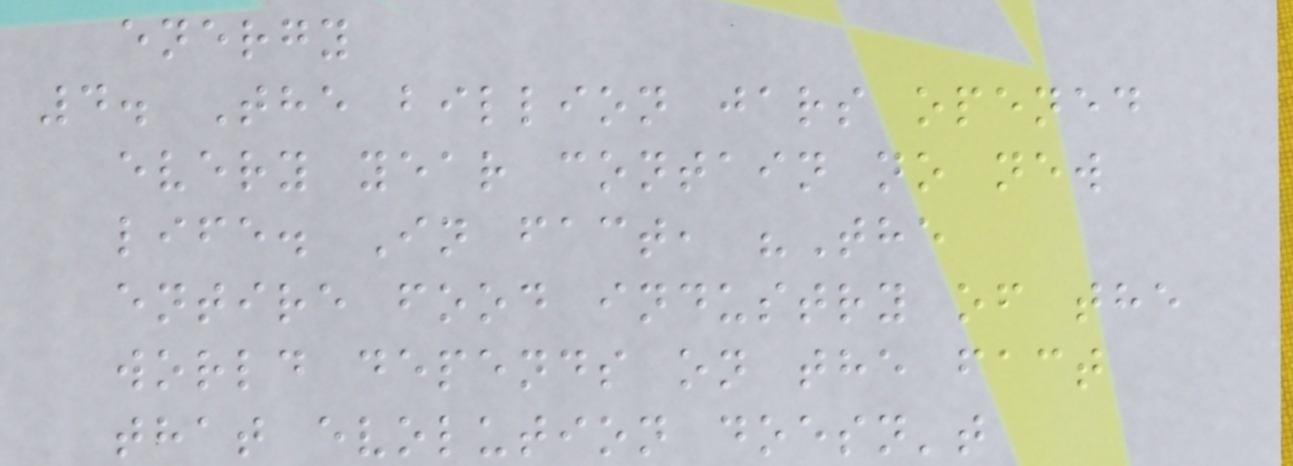energy
4. The billion jars opened
every year contain no new
life. In fact, "The
entire food industry of the
world depends on the fact
that evolution doesn't
